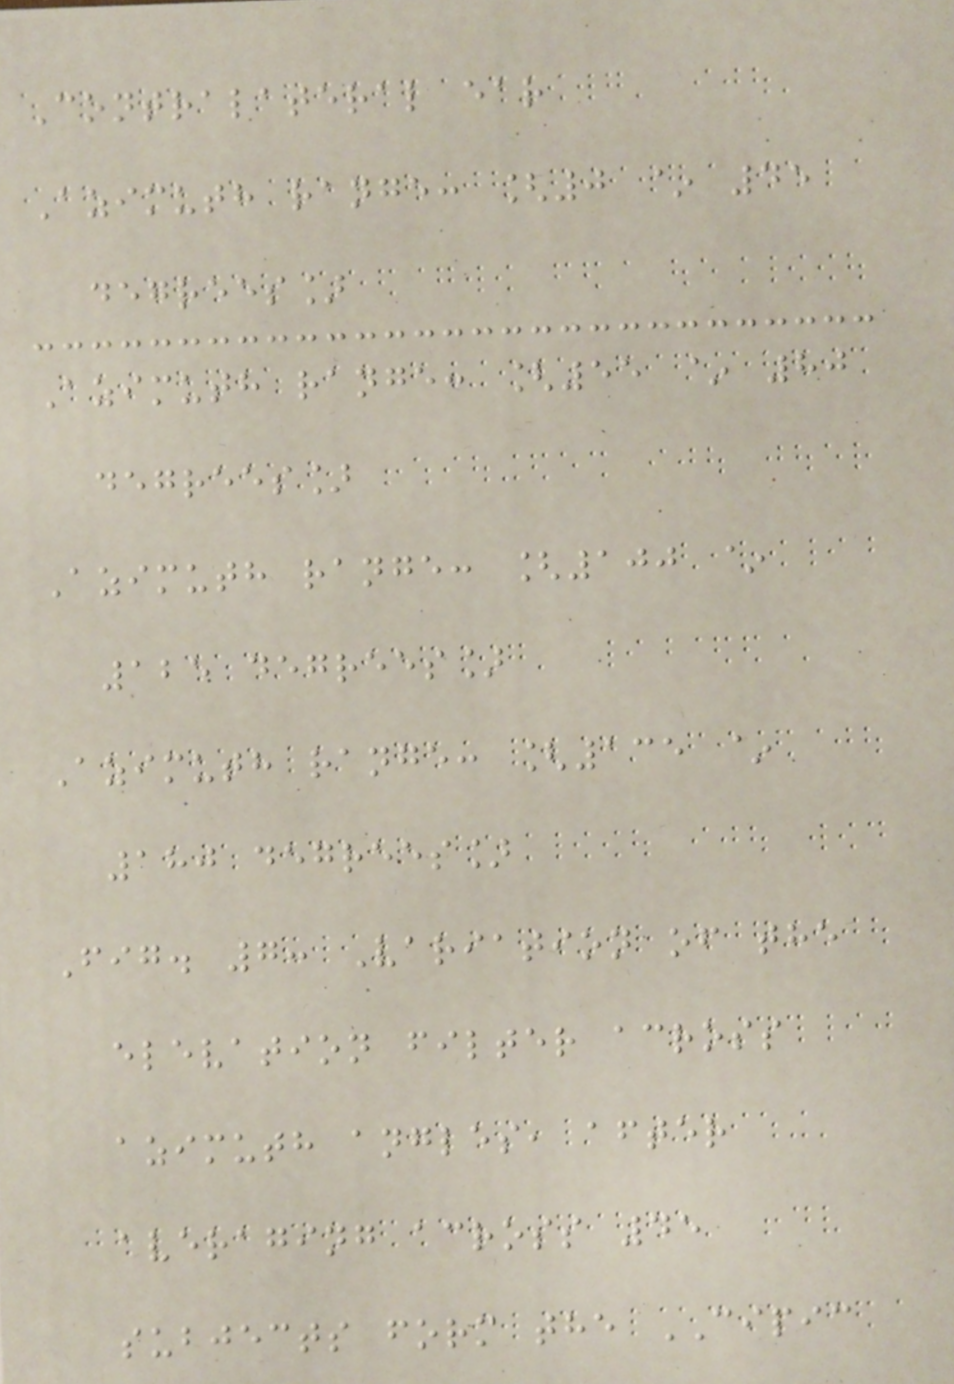Contralateral ear
Azimuth range: [0 ~ 45
degrees]
Azimuth range: [55 ~ 80
degrees]
Azimuth range: [100 ~
125 degrees]
Azimuth range: [135 ~
180 degrees]
Fig. 7: Variation of the
elevation filter across
azimuth angles, after
averaging across 45
subjects form the CIPIC
